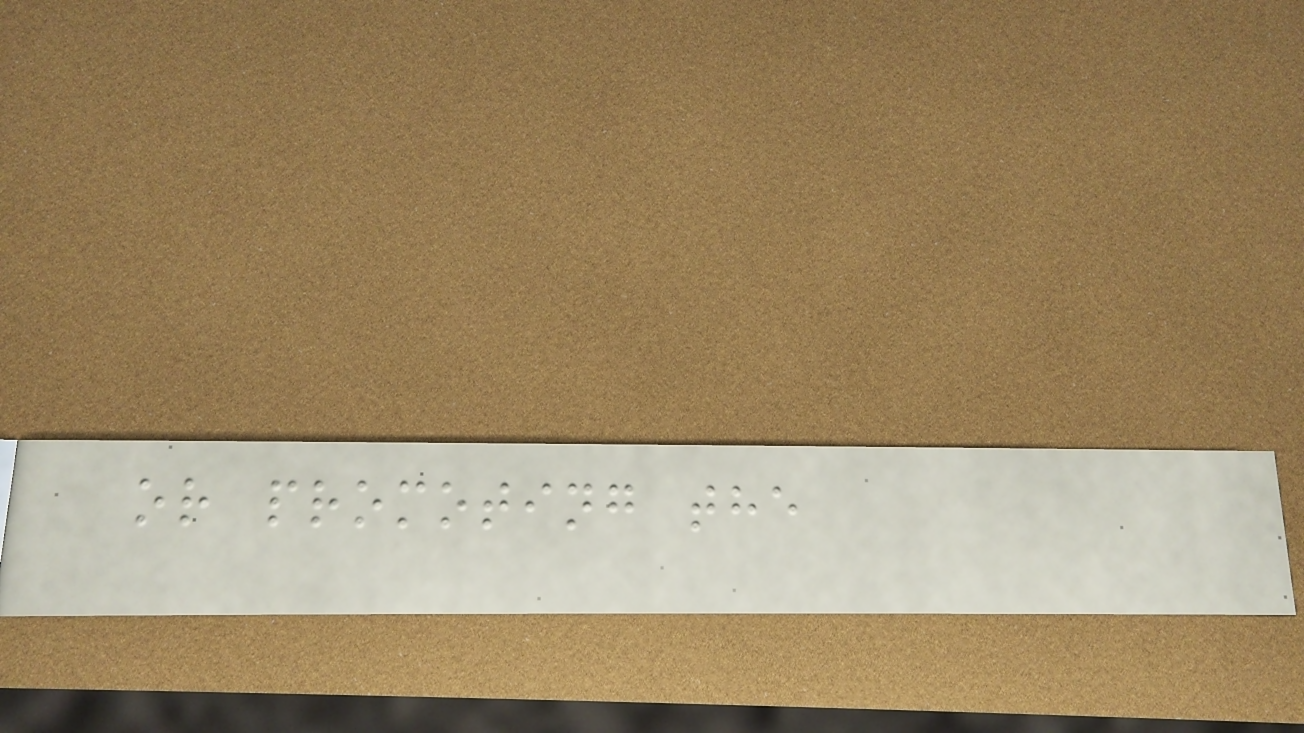or promoting the
